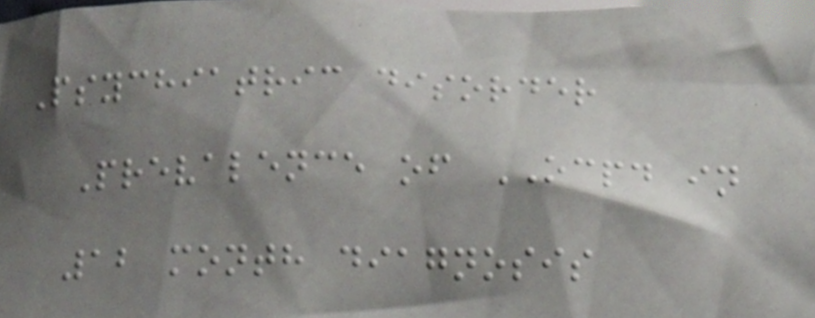Psychiatric disorder
Prevalence of OCPD in
12 month diagnosis
